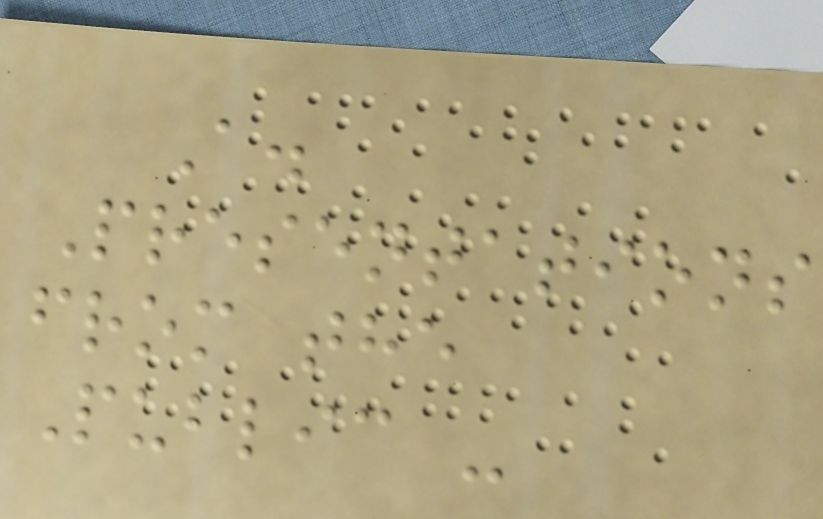A.
Presentations
from the
Public -
